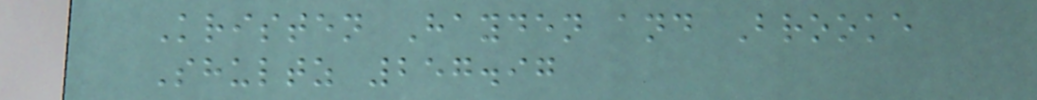Kristen Hayden and Brooke
Shultz 257.97
